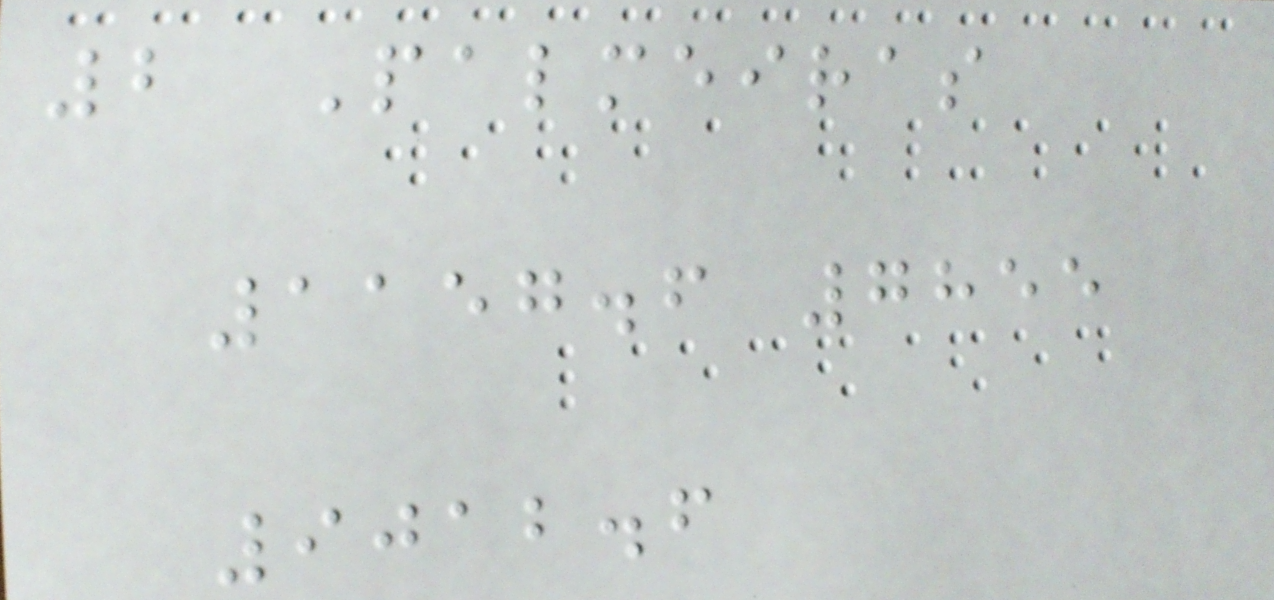2 Palmeiras
1157.6 7855
9012.6
